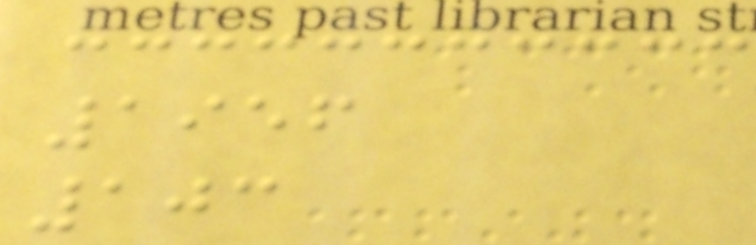1956
103
